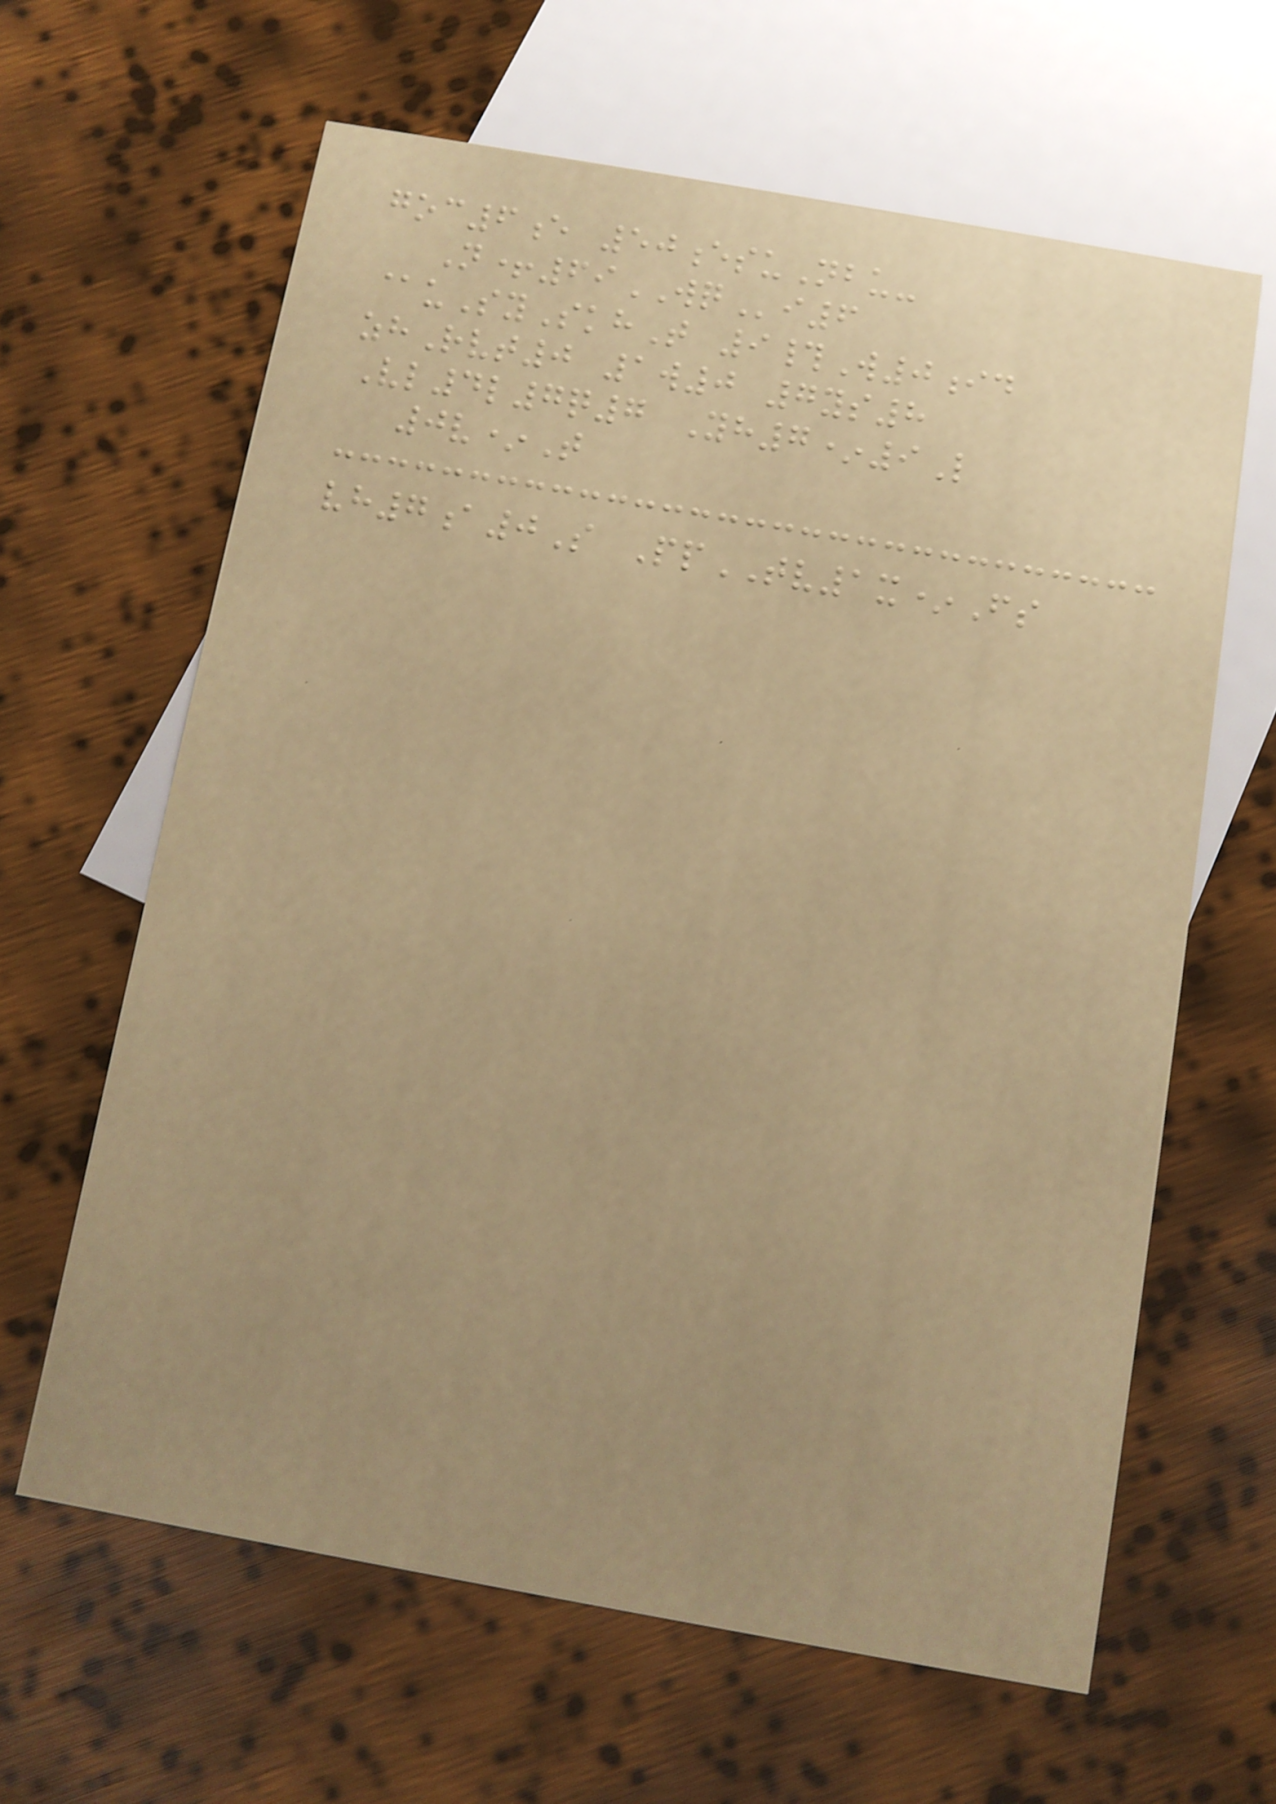goc6e 50esuNbu-
N+69WQi6
@uSySkhT 9#W0id
zhRvt0 1w0 7ys8
Vl4l7q7 Yh7*9L
0v*T
vh7a0S PpTV1x*Fs
